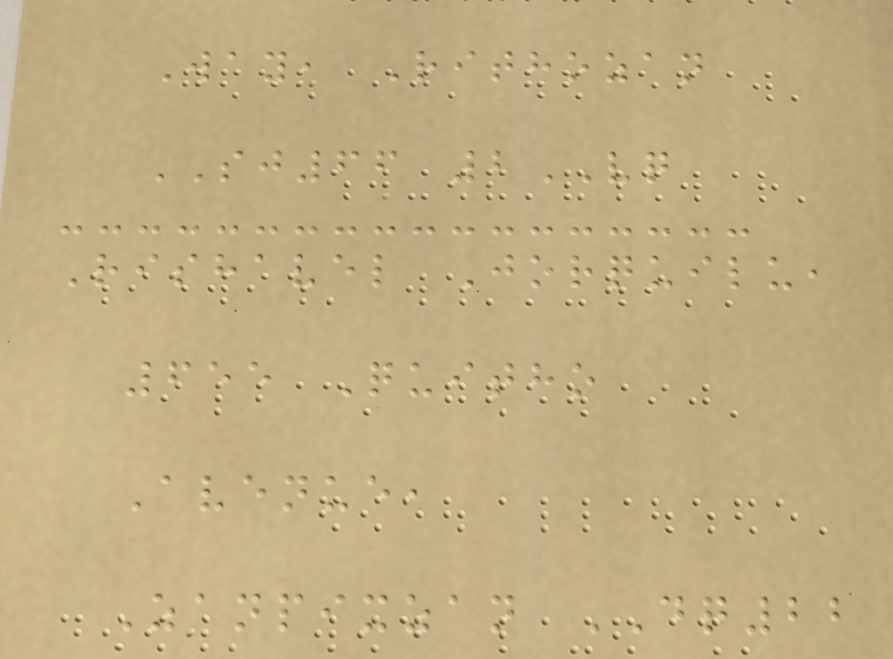Way, Rithozan
SJ66 2VQ
Rishavel Jorquilu,
655 Quitho
Avenue,
Zanpixzan DQ22
